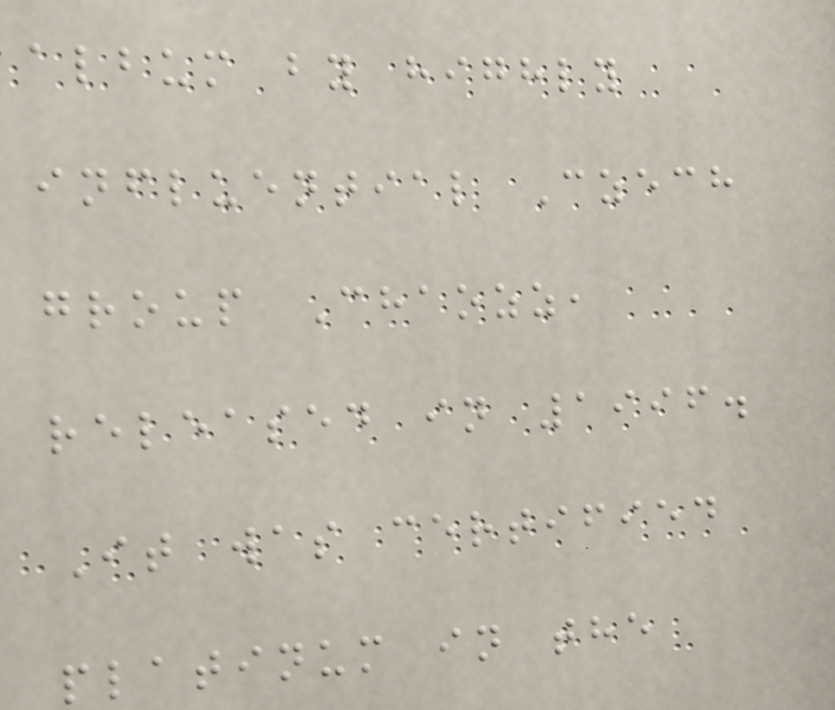album by highly
influential Czech
group Chaozz,
released in 1996.
It was certified
platinum in the
